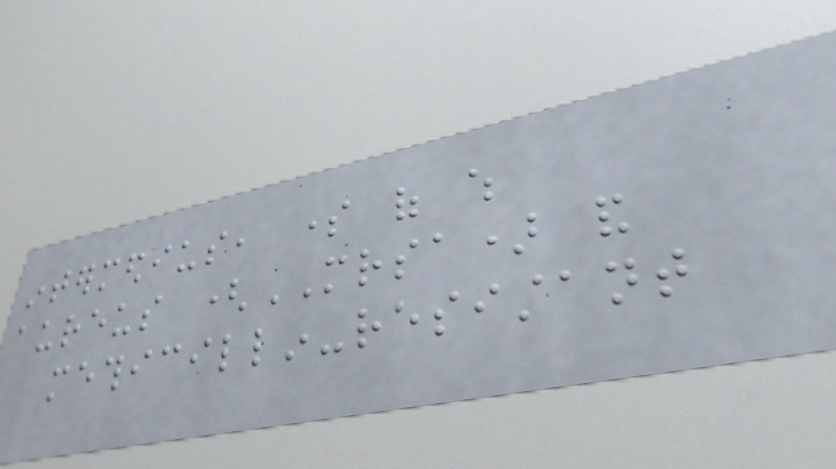intermedius, some of which
aureus (MRSA) and
methicillin-resistant
